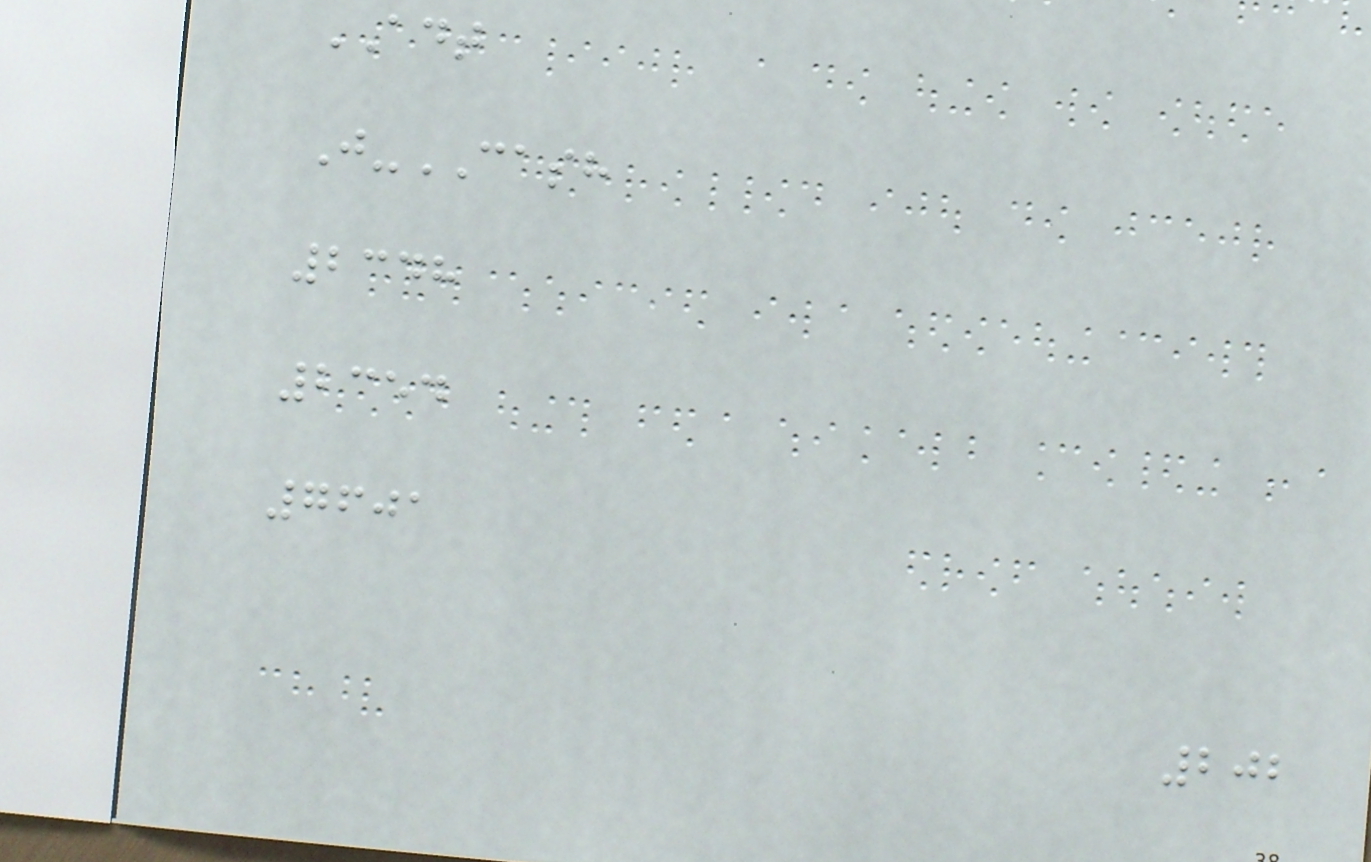ADT
J-CASH
2348
2354
7601
202
